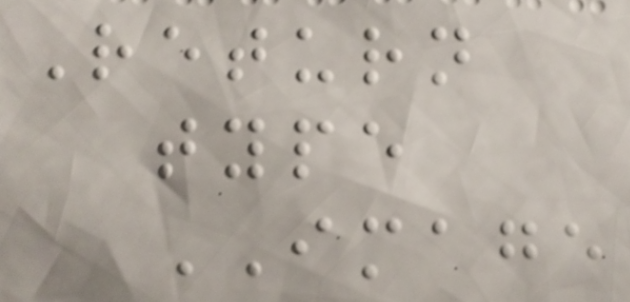Return
type
IMAGE
